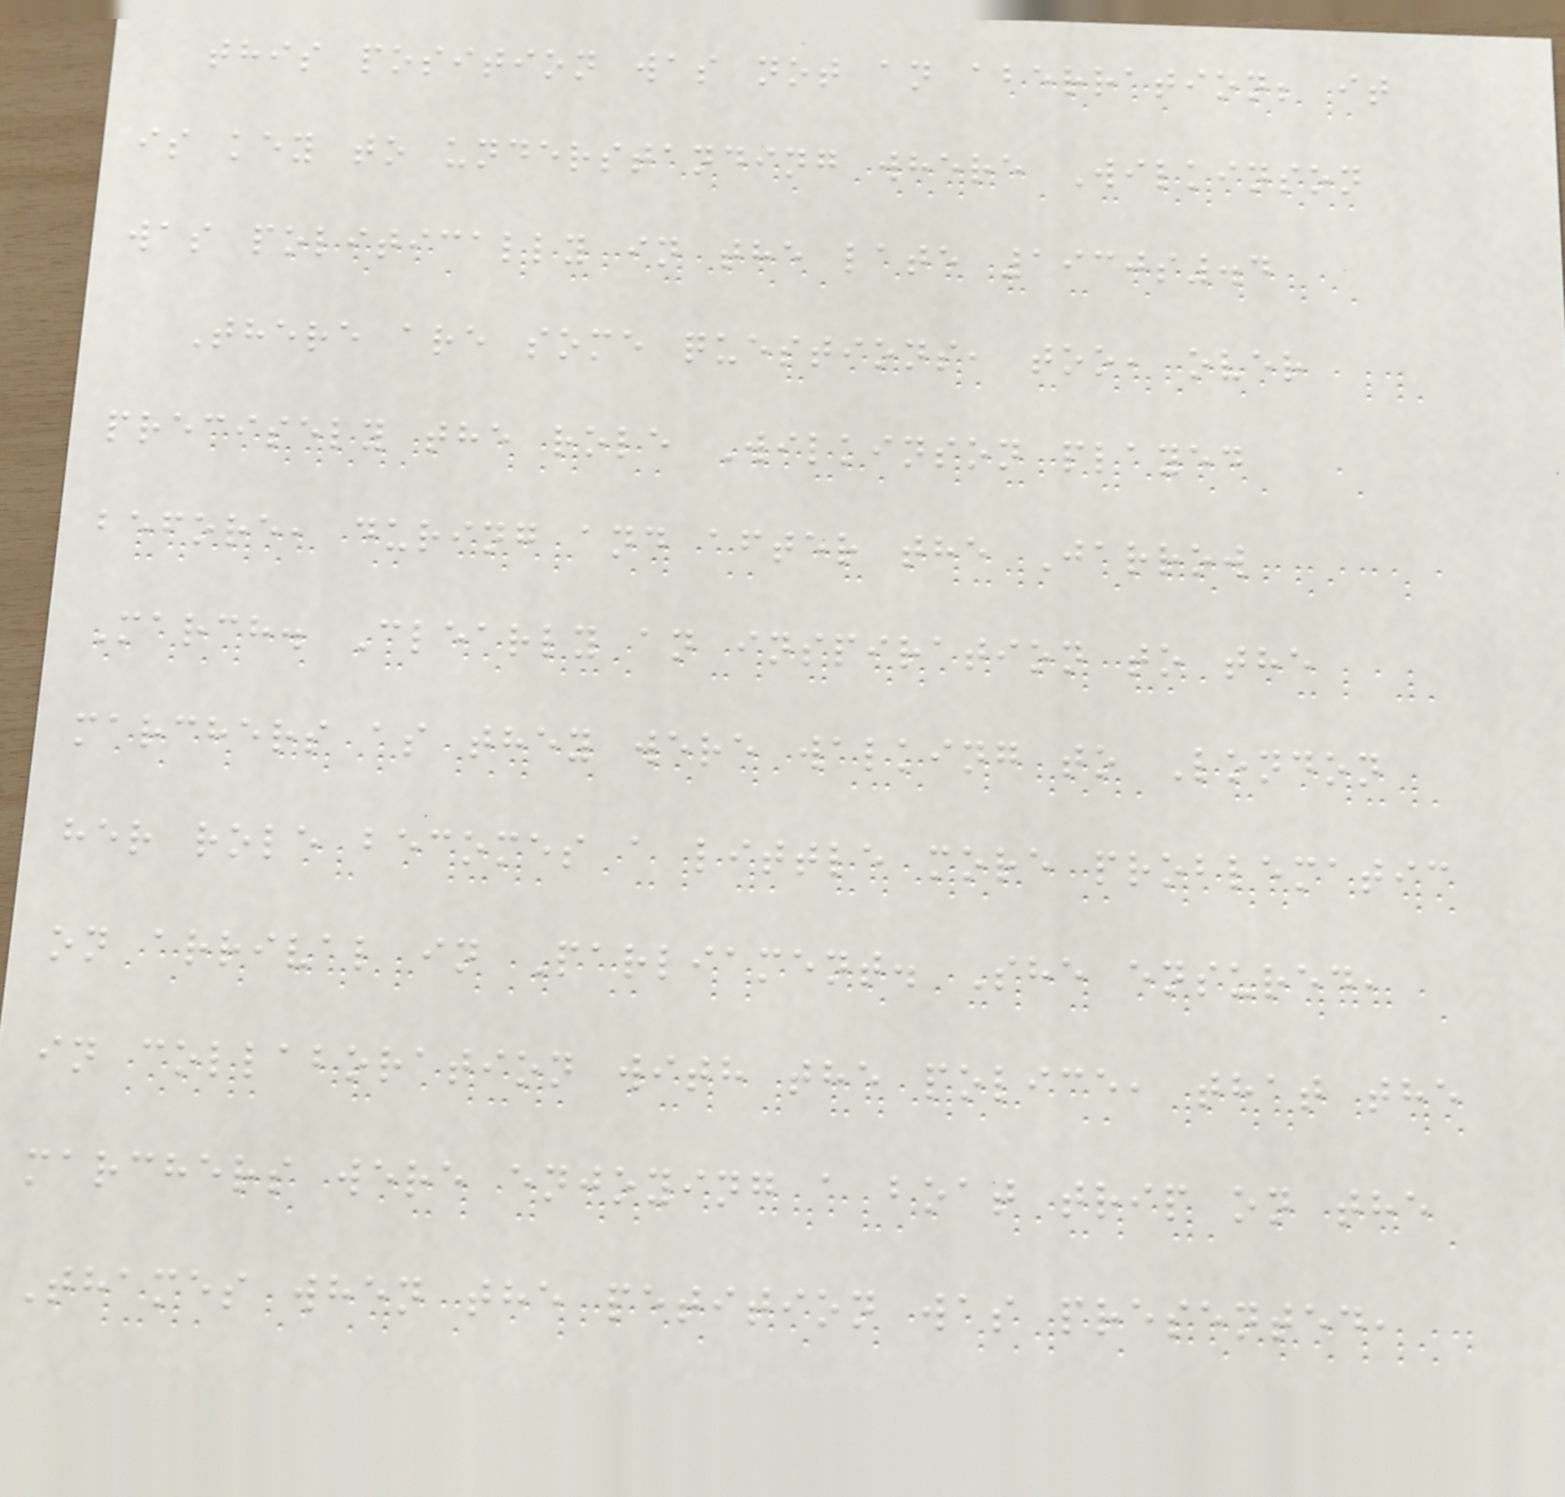this position was not an aberration; it
is key to understanding where Wilkinson
was politically in the late 1930s.4
There are some questions, too, over
precisely the role Wilkinson played
before, during and after the Jarrow
March. Clearly an inspiration to the
marchers as they were walking to London
her role becomes a little more problematic
on arrival in Parliament. She ensured,
in collaboration with the police, that the
marchers were enjoying a boat trip on the
Thames when the petition was presented,
